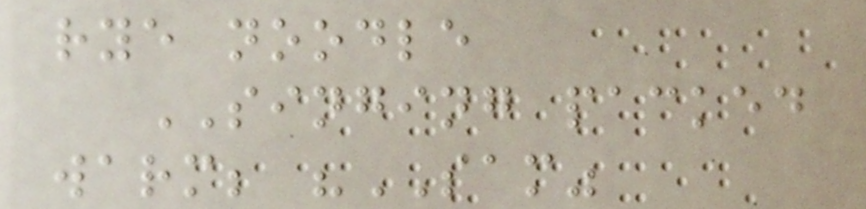rye noodle
SINGING packed
warm; "SAM"
